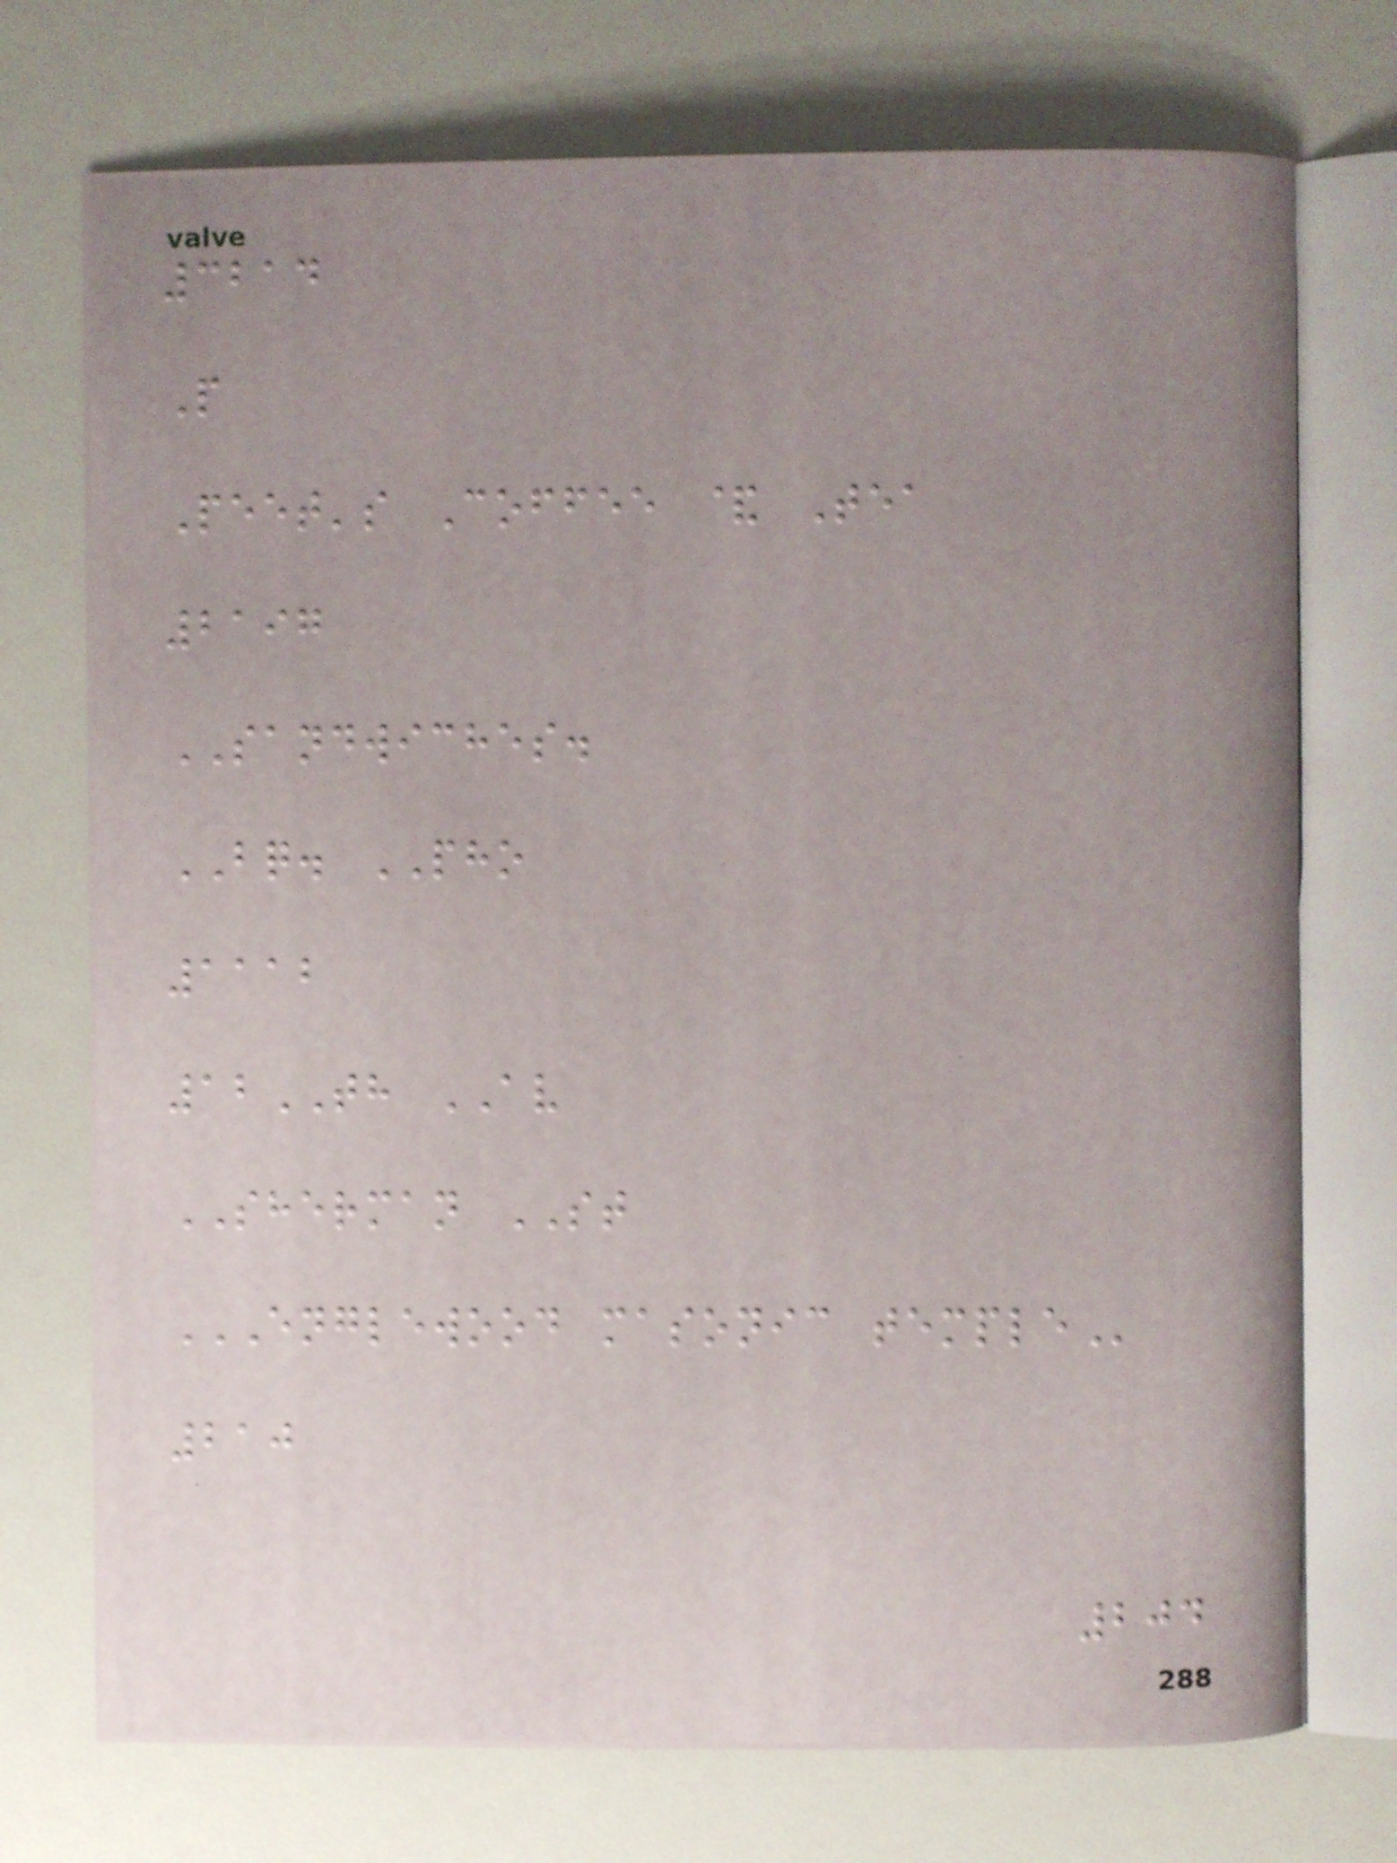3214
P
Peet's Coffee & Tea
2197
SANDWICHES.
BQ. PHO
1112
12TH AV
SHERMAN ST
ENGLEWOOD MASONIC TEMPLE
210
204
